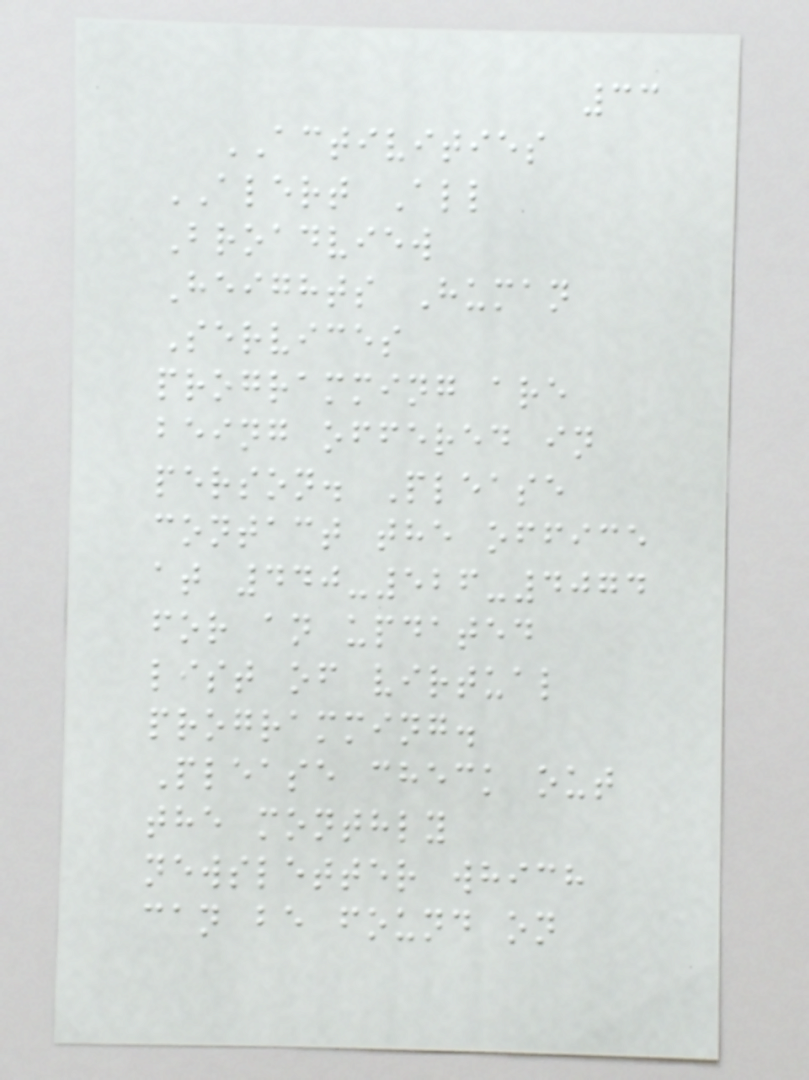33
ACTIVITIES
ALERT All
Broadview
Heights Human
Services
programming are
being offered in
person. Please
contact the office
at 440-526-4074
for an updated
list of virtual
programming.
Please check out
the monthly
newsletter which
can be found on
